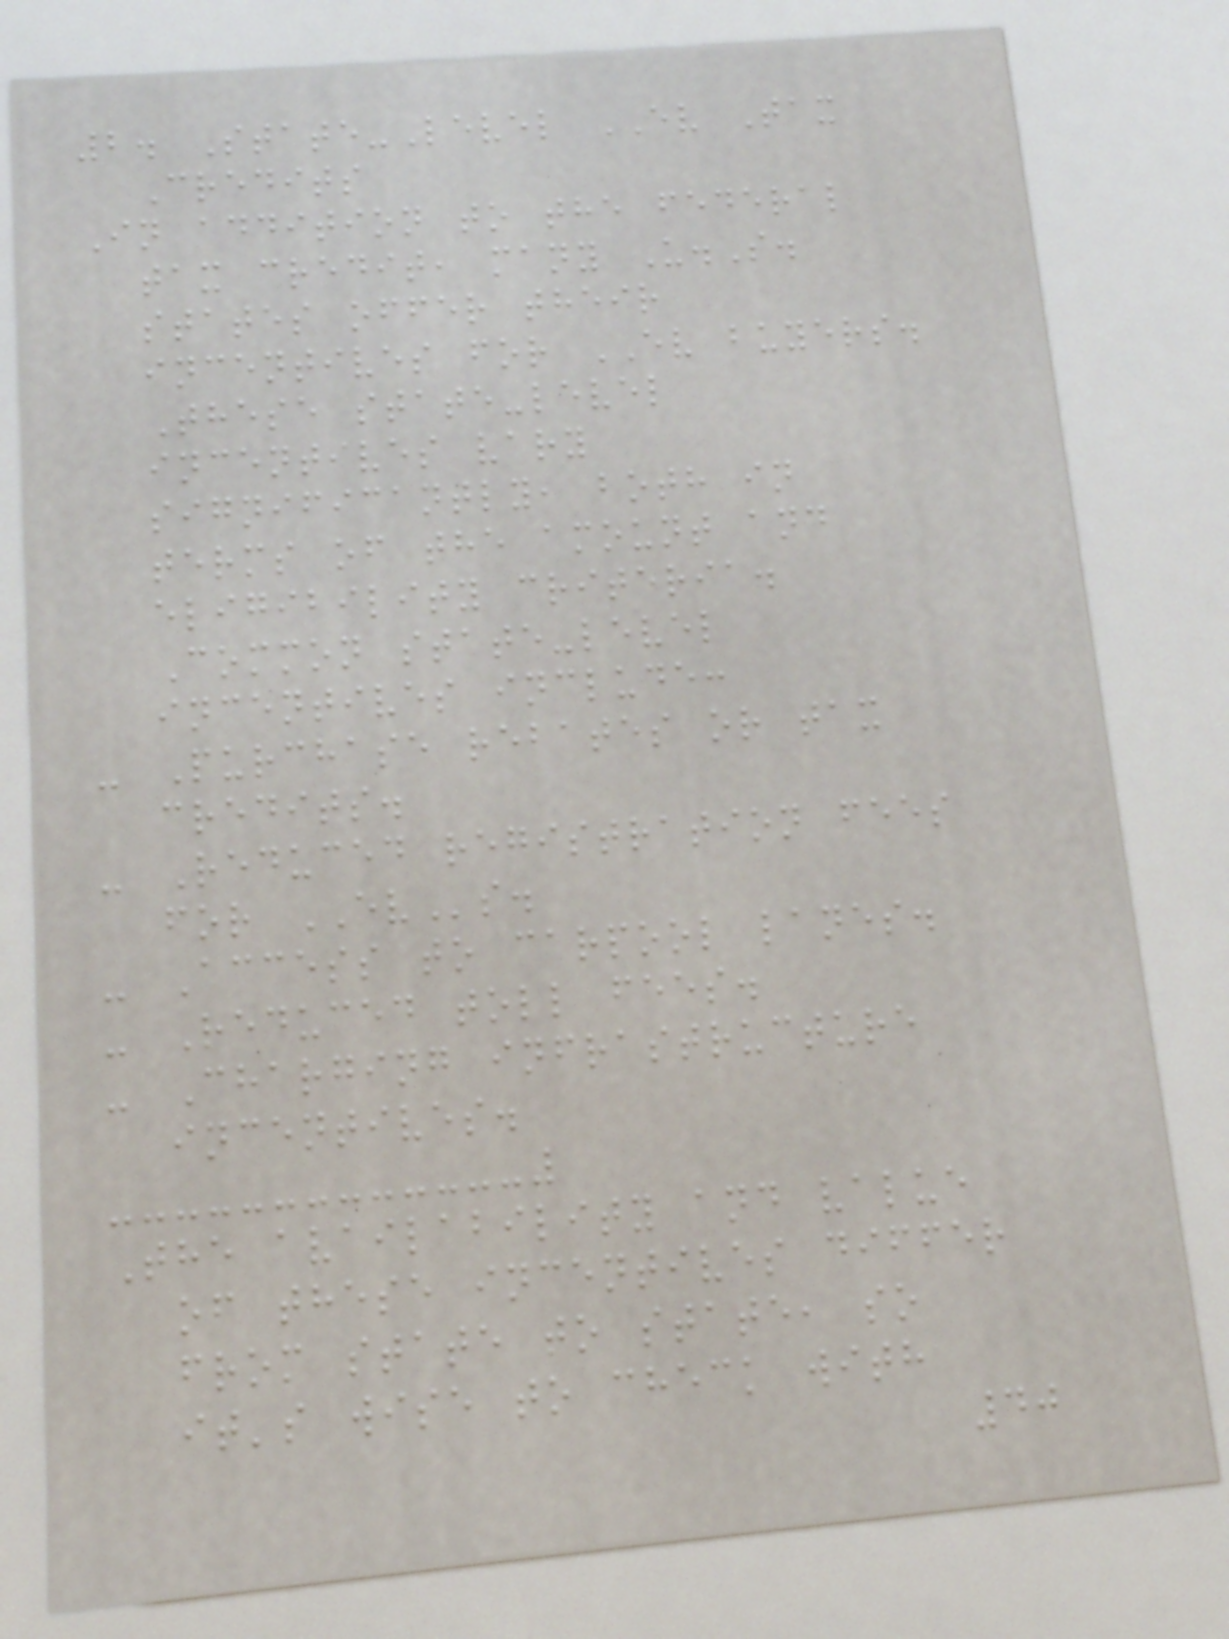2. State-Level EV Tax
Credits
In addition to the federal
tax credit, many U.S.
states offer their
incentives for EV buyers.
These state-level
incentives vary
significantly, both in
terms of the amount and
eligibility criteria.
Common state-level
incentives include:
- Purchase rebates or tax
credits.
- Reduced registration fees
for EVs.
- Access to carpool lanes.
- Reduced toll fees.
- Charging infrastructure
incentives.
The availability and value
of these incentives differ
from state to state, so
it's wise to check with
40
